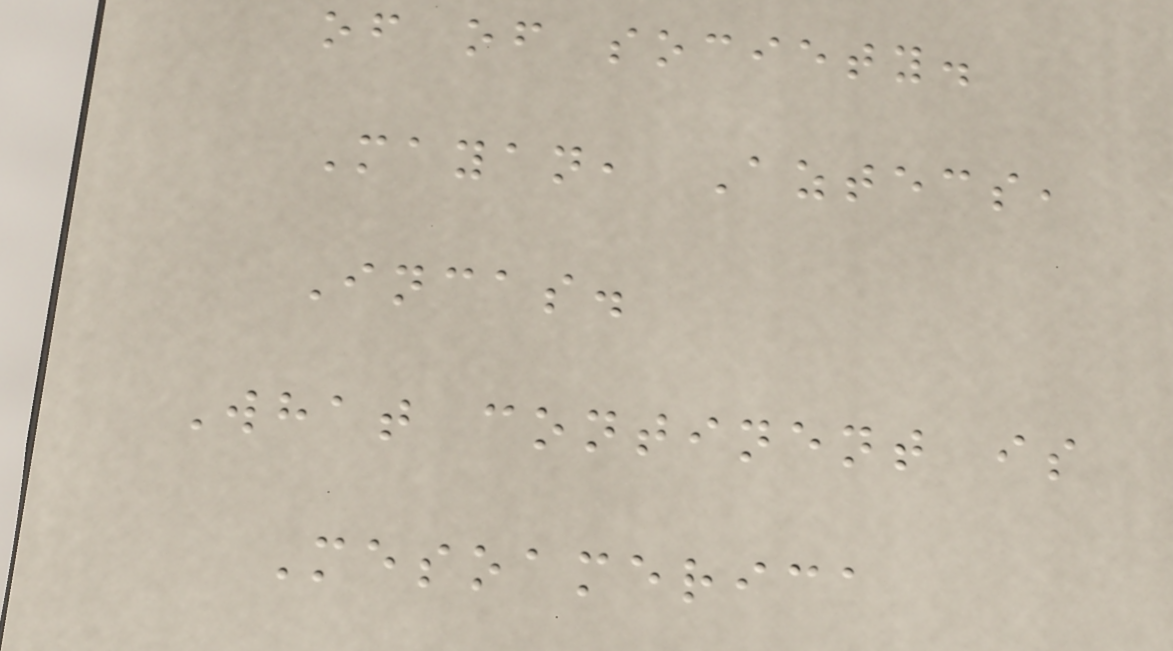of of society.
Mayan, Aztecs,
Incas.
What continent is
Mesoamerica
